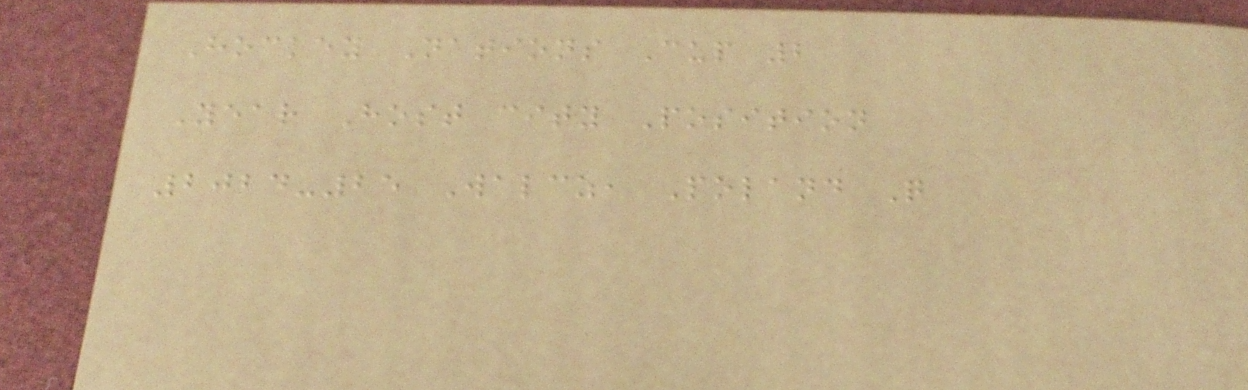Hockey Nations Cup 2
Year Host city Position
2024-25 Walcz, Poland Q
